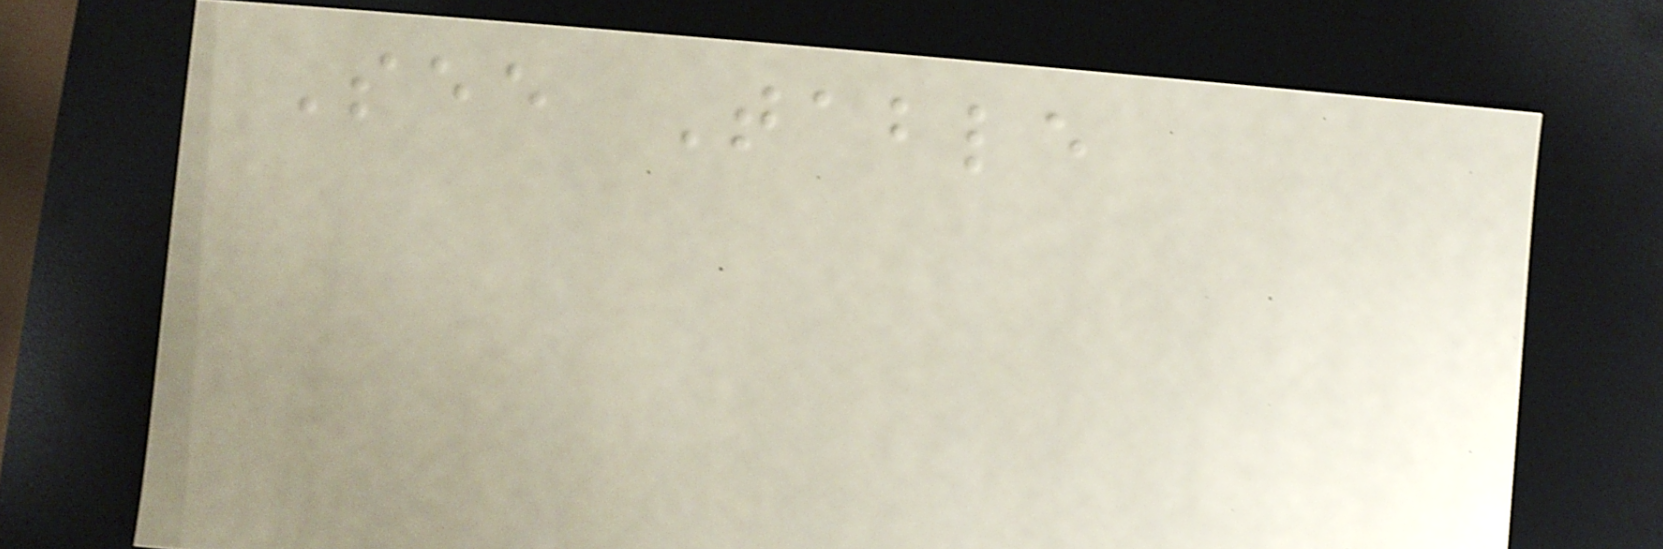See Table
